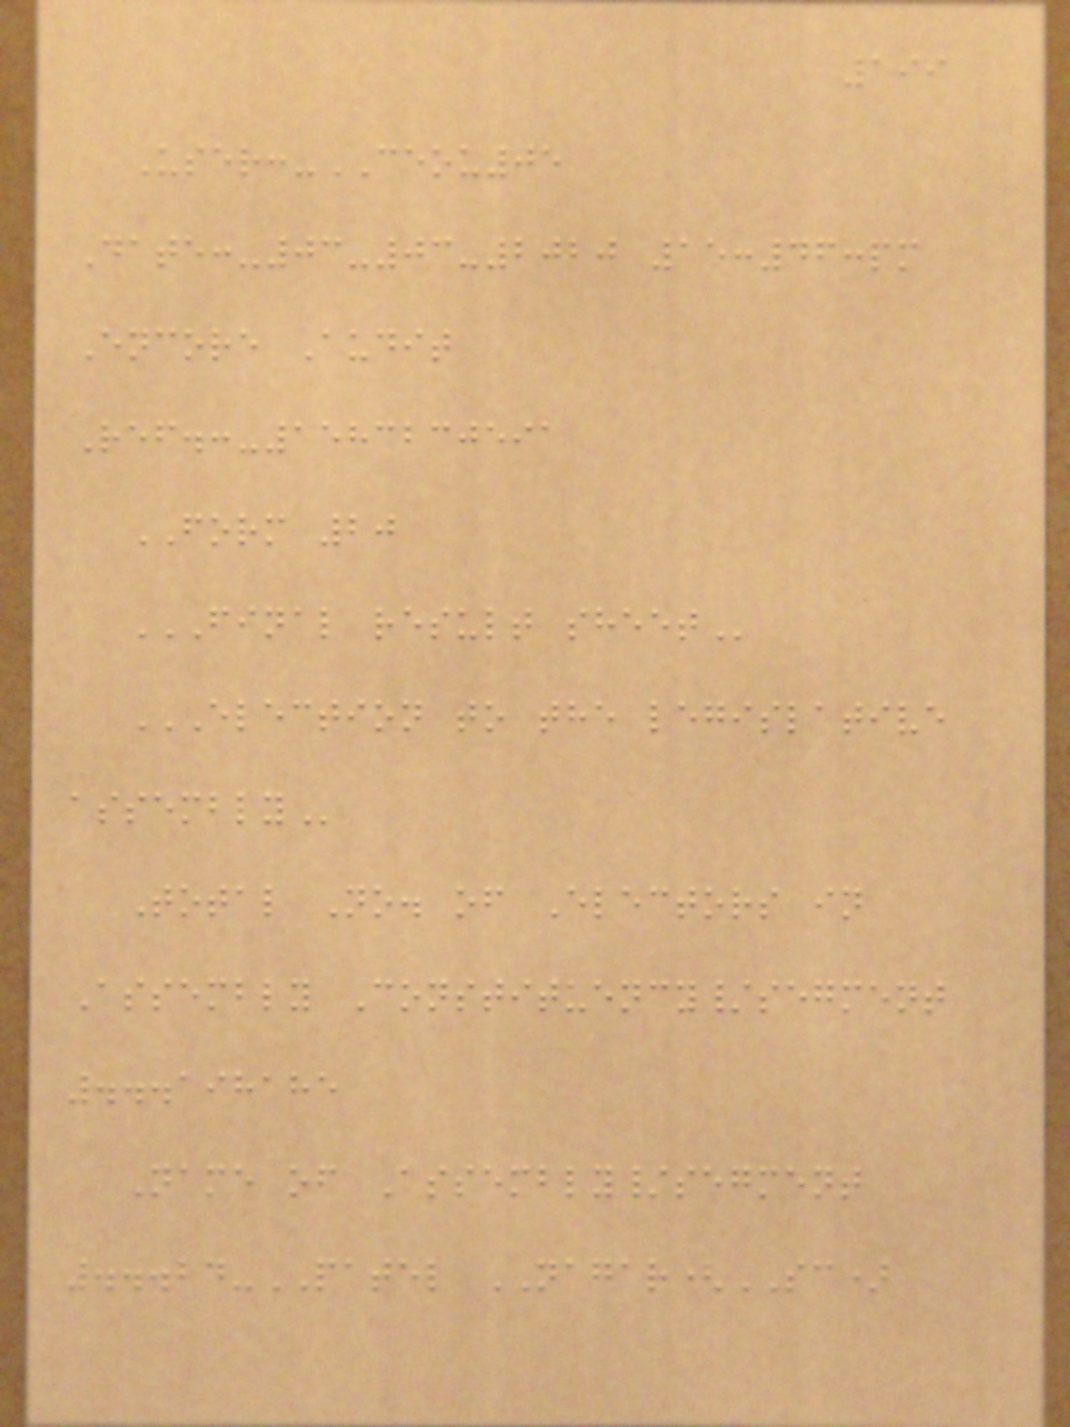199
User:-CEOU05
Date:-03-03-2020 15:46:pm
Encore Audit
Ref.:-1583230591
FORM 20
FINAL RESULT SHEET
ELECTION TO THE LEGISLATIVE
ASSEMBLY
Total No. of Electors in
Assembly Constituency/segment
...198185
Name of Assembly/segment
...24-PATEL NAGAR(SC)
